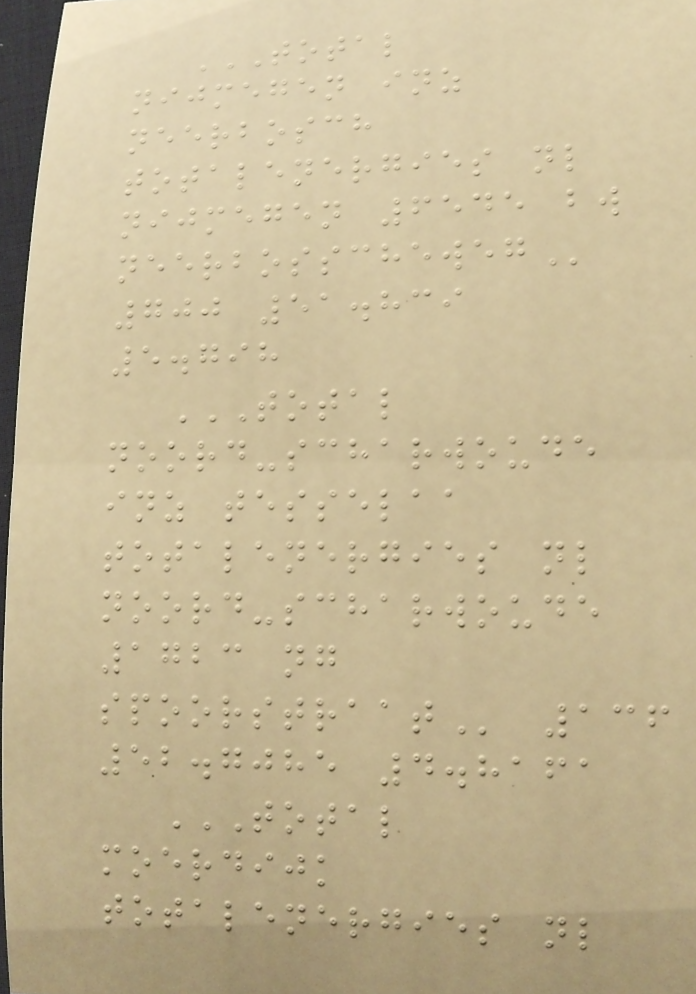TOTAL
NIJMEGEN INZ
NEERBOSCH
TOTALENERGIES NL
NIJMEGEN 6545 BW
NEERBOSSCHEWEG
700 51.839
5.798
TOTAL
NOORD-SCHARWOUDE
INZ TESSELAA
TOTALENERGIES NL
NOORD-SCHARWOUDE
1723 NG
SPOORSTRAAT 136
52.7085 4.8161
TOTAL
MOERDIJK
TOTALENERGIES NL
